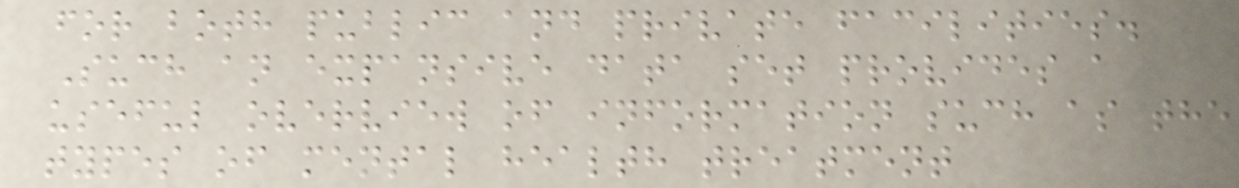for both public and private facilities.
Such an expansive data set provides a
useful overview of information such as the
types of mental health treatment
